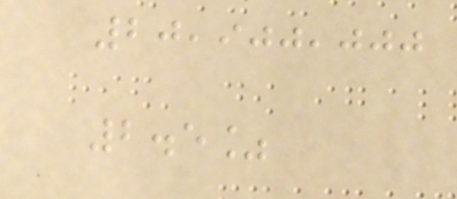20,900,000
2.5%
